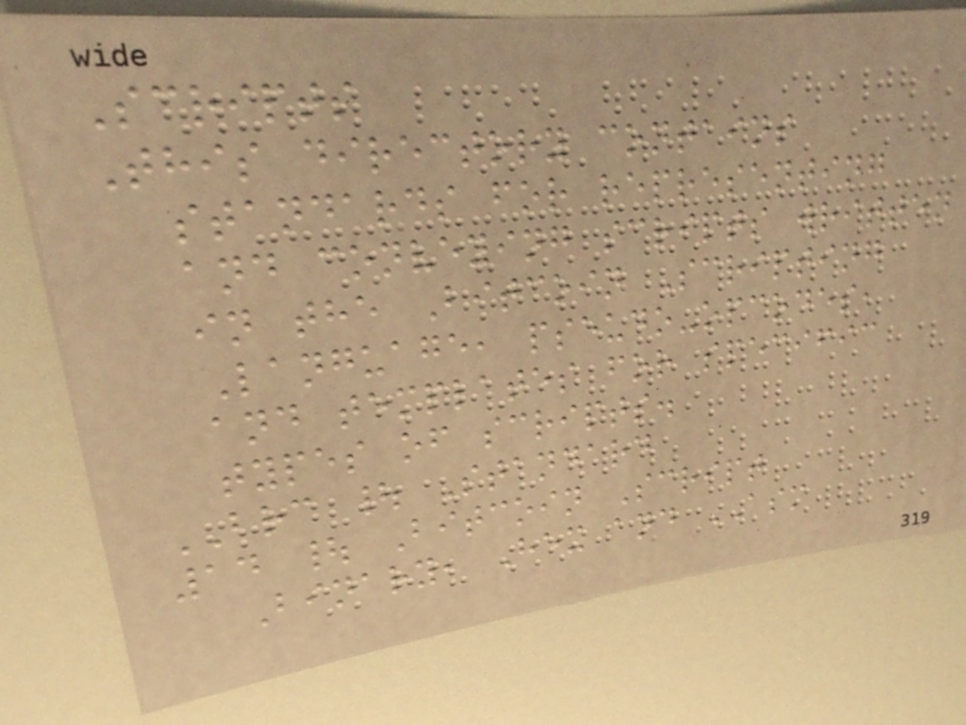Scripts
This directory contains
standards for representing
and conveying scripts written
in the Bitcoin Scripting
Language, pseudo-opcodes,
and templates for specific
types of scripts.
BRC | Standard
14 | Bitcoin Script
Binary, Hex and ASM
